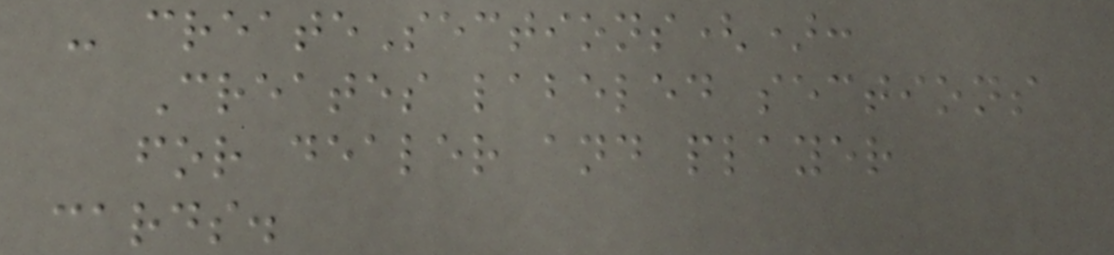- createSections():
Creates labeled sections
for dealer and player
cards.
